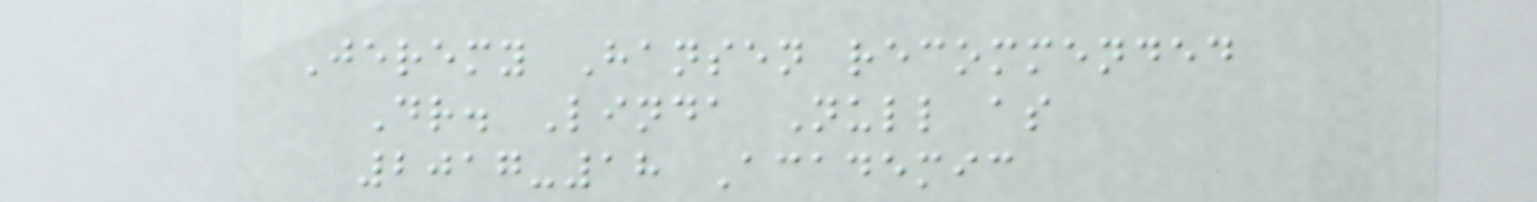Jeremy Hansen recommended
Dr. Linda Null as
2017-18 Academic
